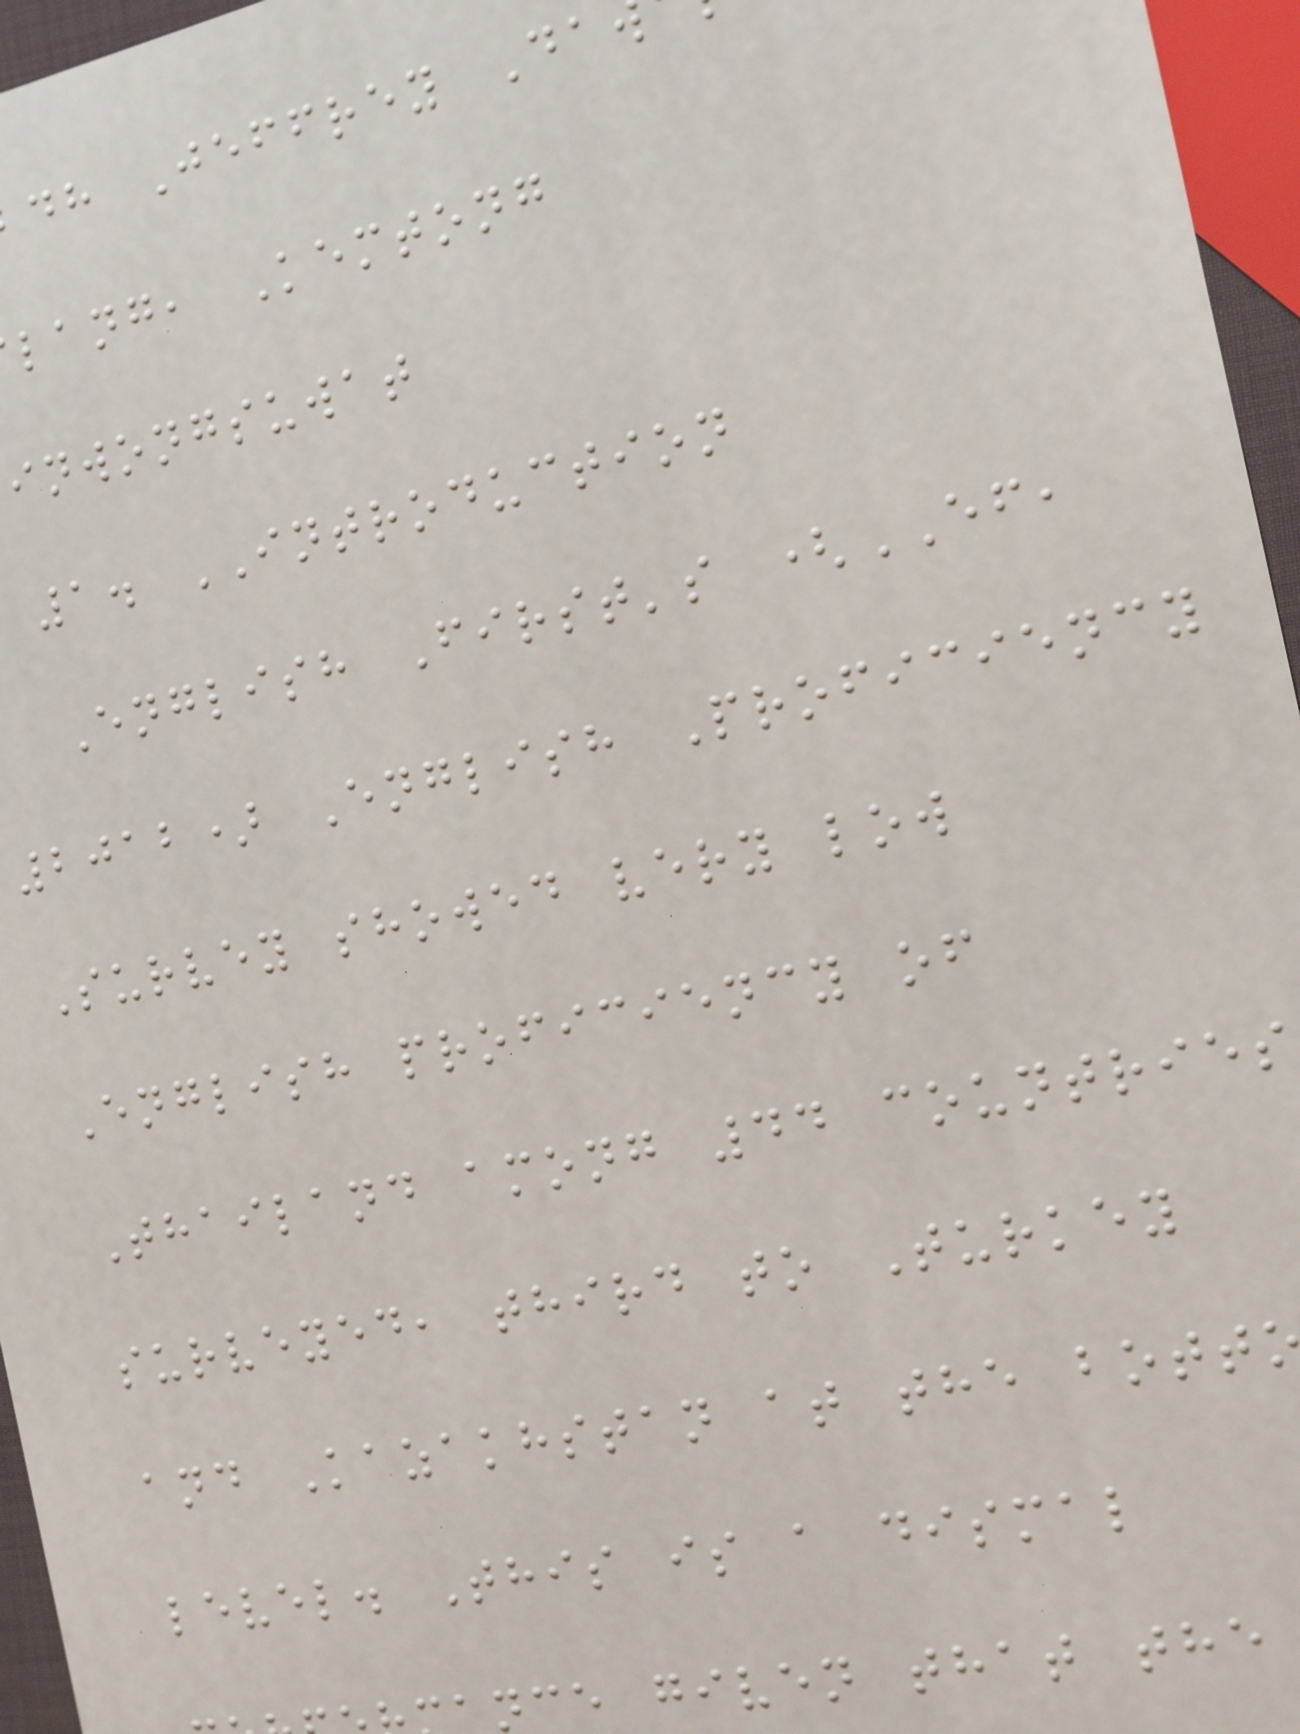dh Jeffrey Da
lang, Kemtong
inwongsuwat
1. INTRODUCTION
English First's (EF,
2012) English Proficiency
Survey showed very low
English proficiency of
Thailand among 44 countries
surveyed, third to Turkey
and Kazakhstan at the bott
level. This is a dismal
nce given that the
